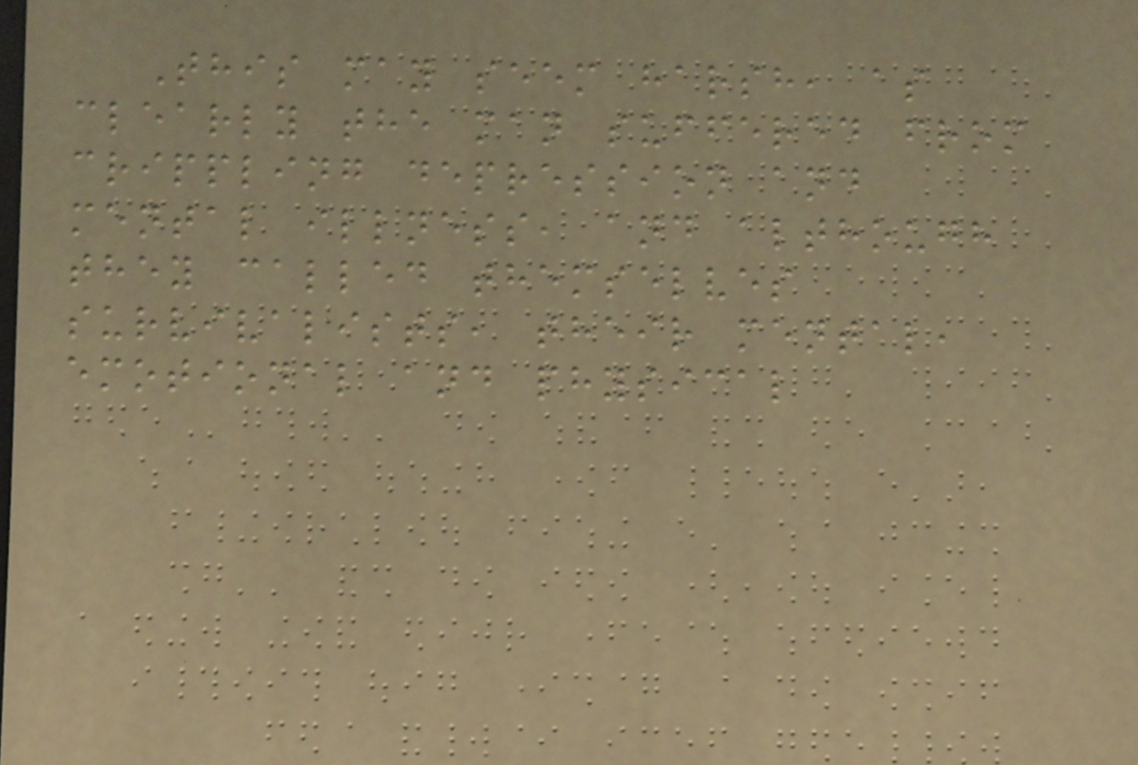This may seem harsh, as
clearly the man suffered from
crippling depression and
mental illness, and although
they called themselves
survivalists, their mental,
emotional and physical
